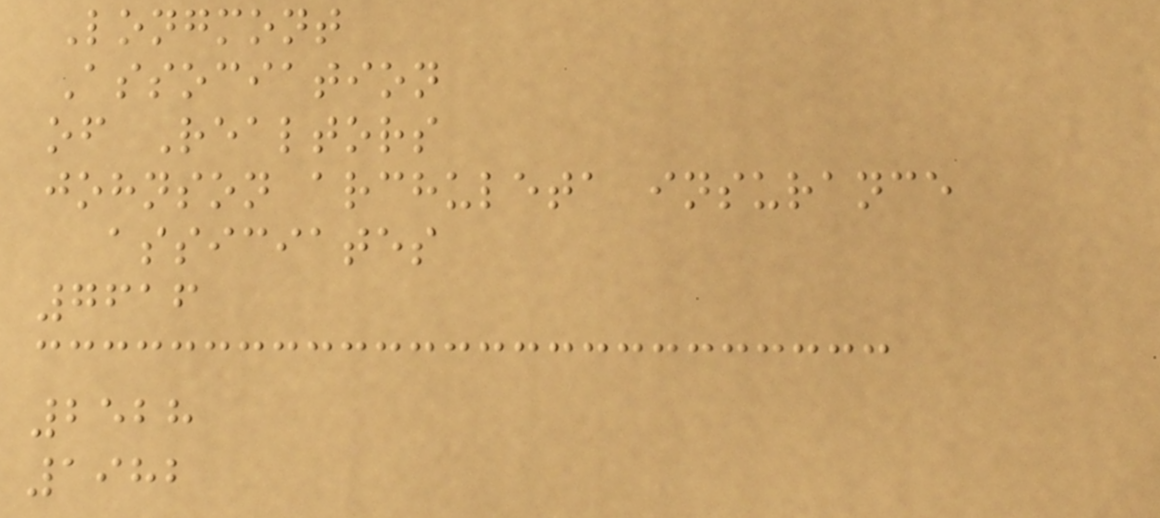Longmont
Association
of Realtors
johnson archuleta insurance
assiciates
7616
2528
1982
